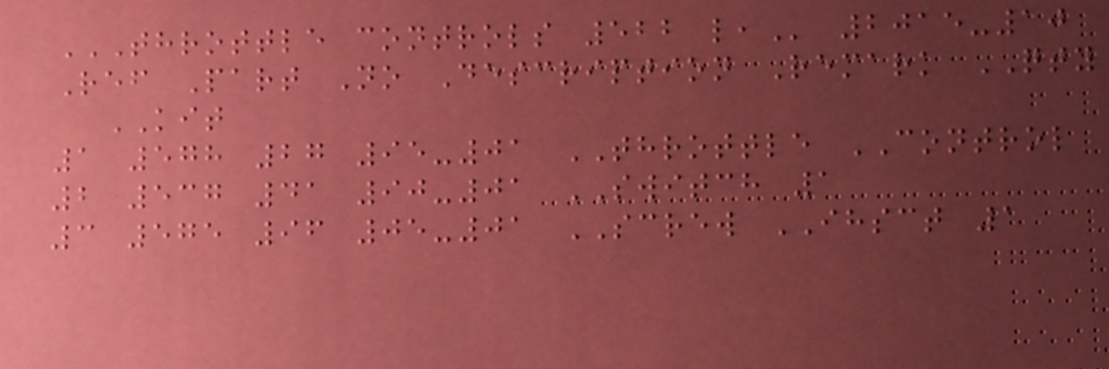THROTTLE CONTROLS 522 L, 2015-10
Ref Part No Description Remark QTY
KIT
1 578 27 95-01 THROTTLE CONTROL
2 537 41 90-01 SWITCH 1
3 575 96 05-01 SCREW IHSCT 1
